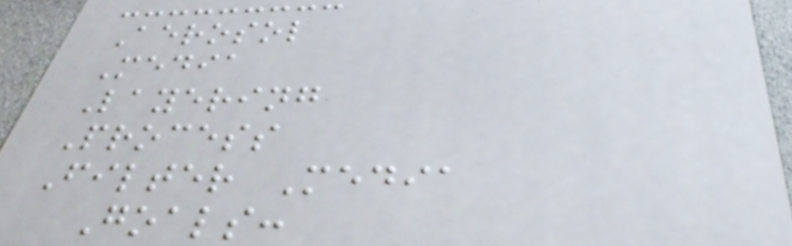Aerosol
Media
Layering
Process
Filter Media
Goals:
